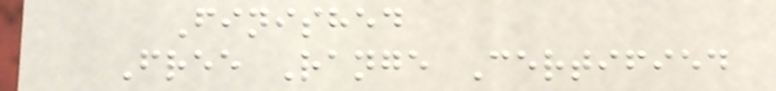Finished
Free Range Certified
